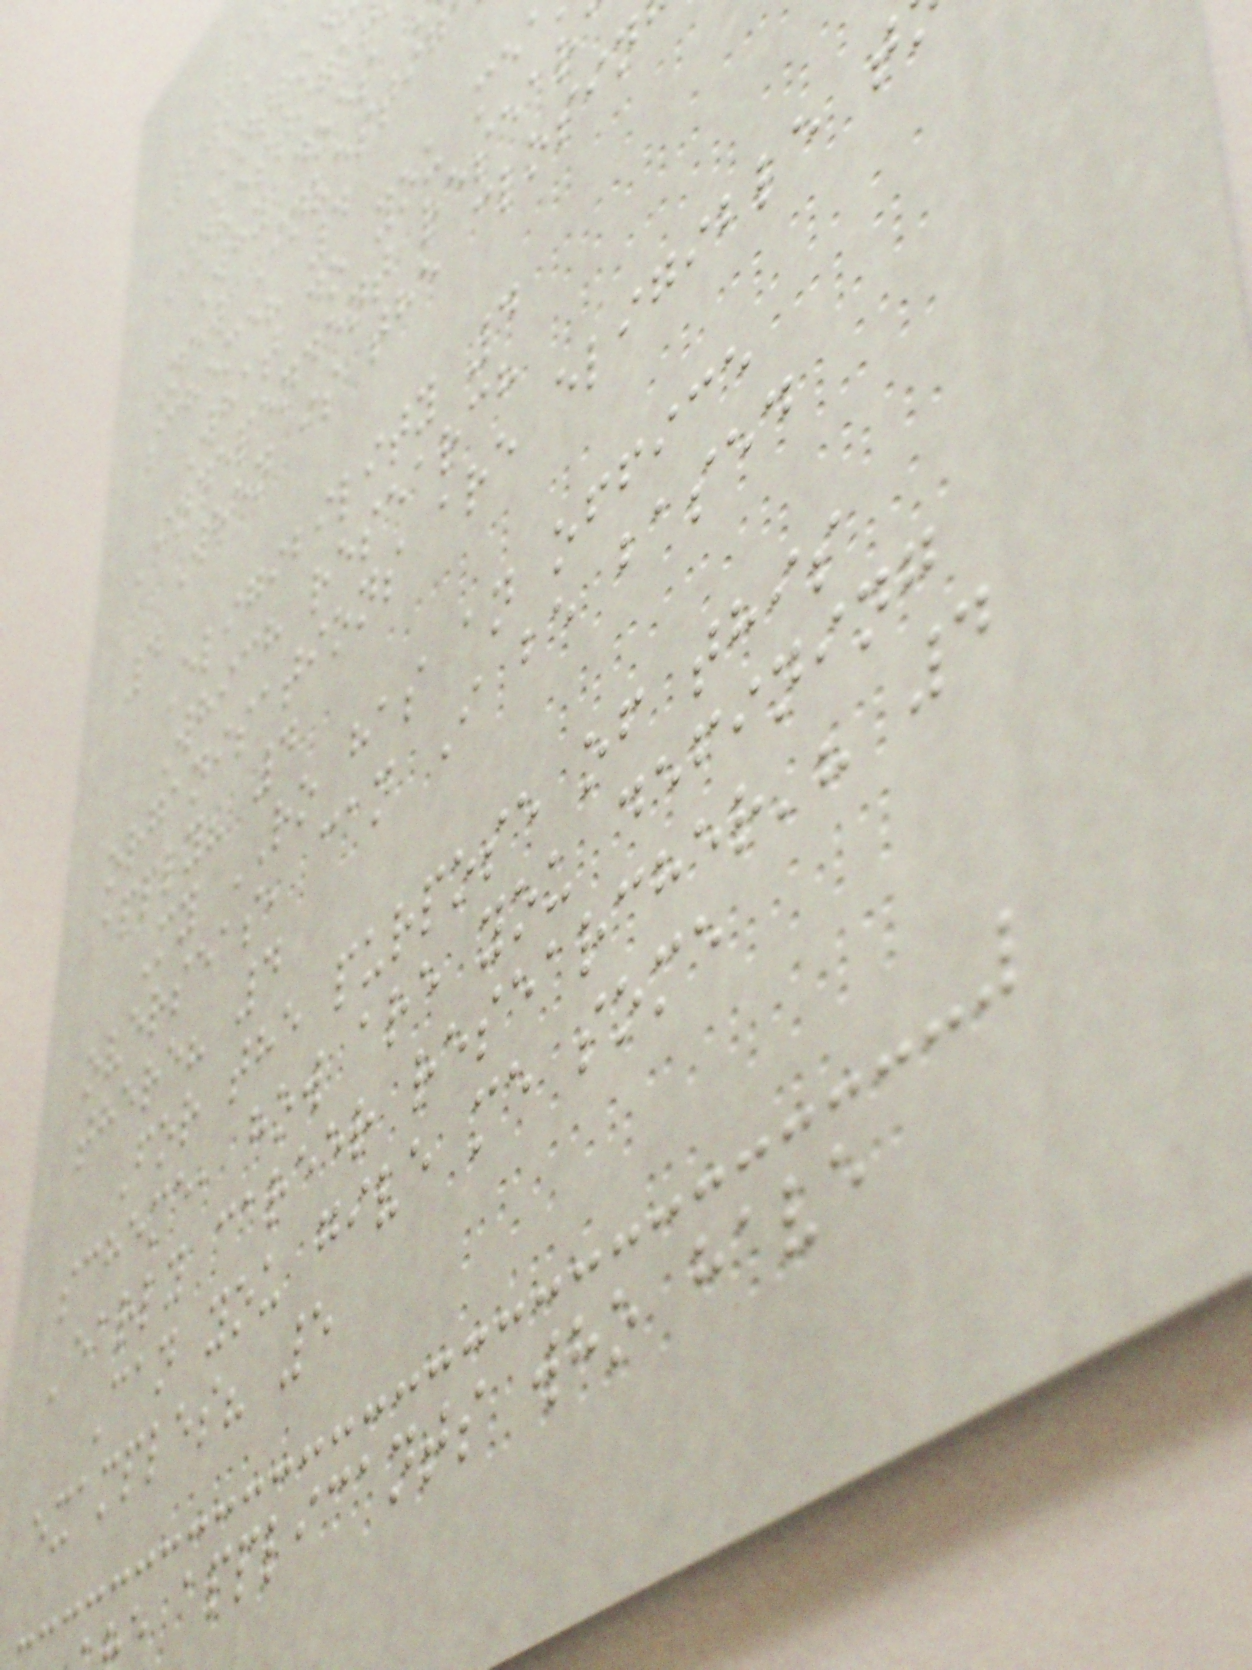2021
Introd
Investiga
Why does
New Investig
scheme? 4
What do you me
'independent resear
When is the closin
4
Eligibility 4
Which research
organisations are eligible t
apply? 4
My RO has an office
overseas, can I be based
there? 4
For the purpose of this
scheme, how are you defining
'early career researcher'? 4
Can you give me some
examples? 5
e applicants who have
